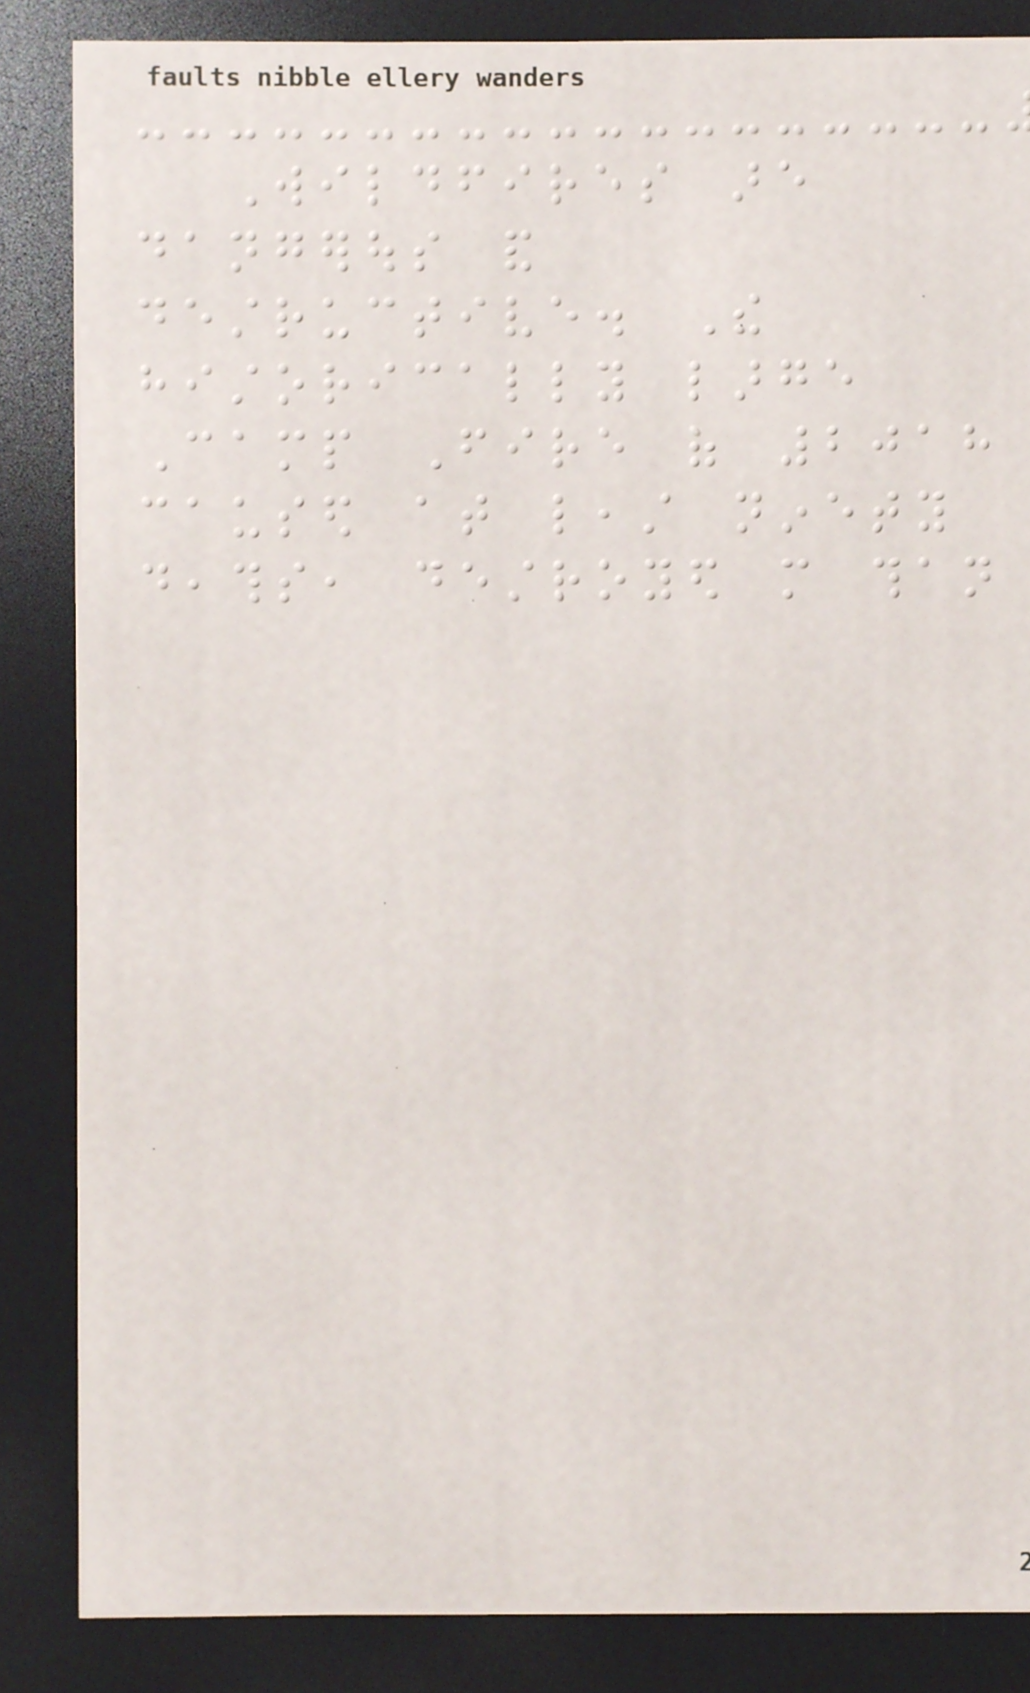Wildfires are
dangerous and
destructive. The
historically large
Camp Fire of 2018
caused at least ninety
deaths, destroyed more than
